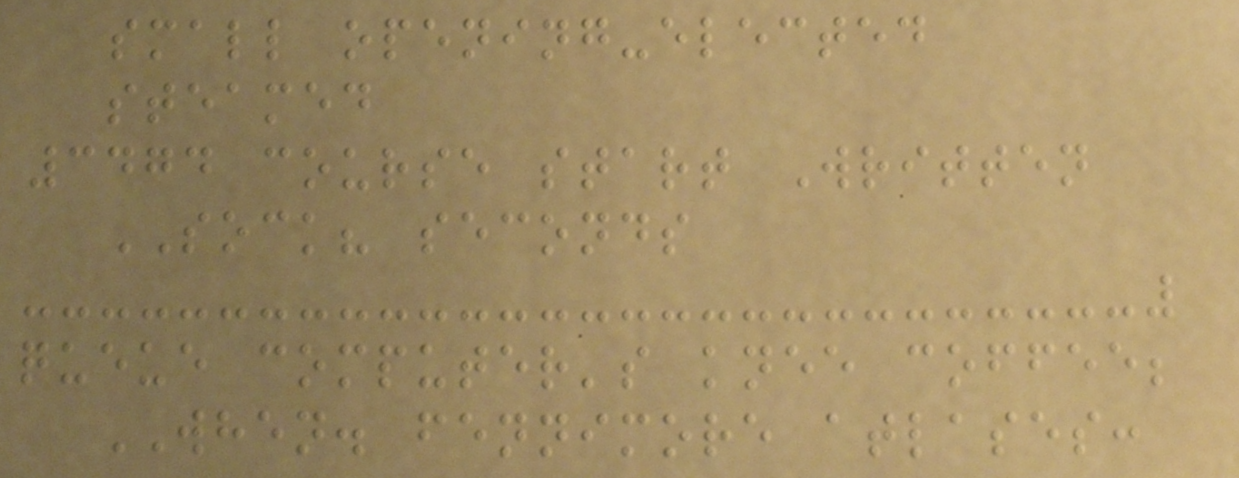small opening-elected
steamed
3474 course start Written
SOCK? seconds
queue computer's knee coffee;
WHEN. fennimore atlases:
